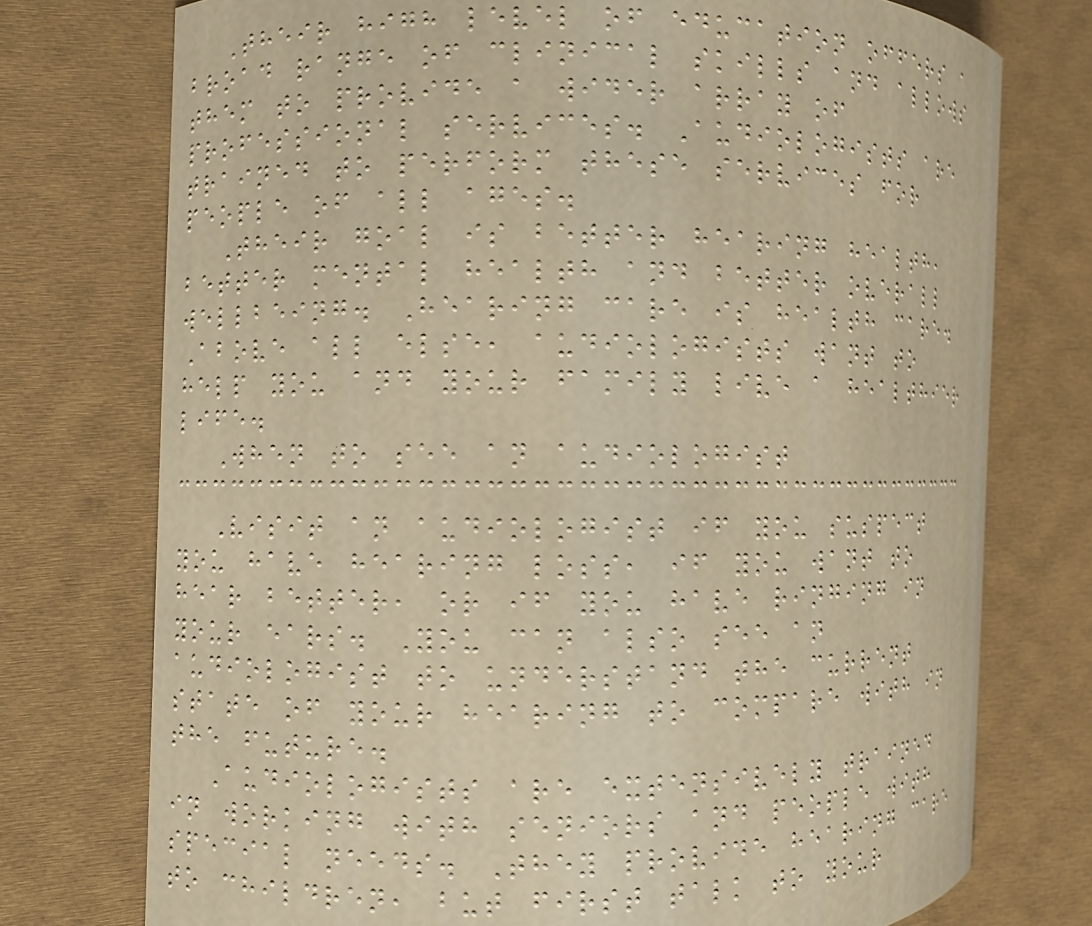Their high level of education offers a
broad range of clinical skills and allows
them to provide a wider array of
professional services. Audiologists are
trained to perform these services for
people of all ages.
Their goal is better hearing health,
better mental health and better overall
wellbeing. Hearing care is health care.
Above all else, audiologists want to
help you and your family live a healthier
life.
When to see an audiologist
Visit an audiologist if you suspect
you have hearing loss, if you want to
hear better, or if you have ringing in
your ears. You can also see an
audiologist to understand the current
state of your hearing to compare with in
the future.
Audiologists are extensively trained
in working with seniors and people with
special needs. They provide hearing care
to children, but first talk to your
